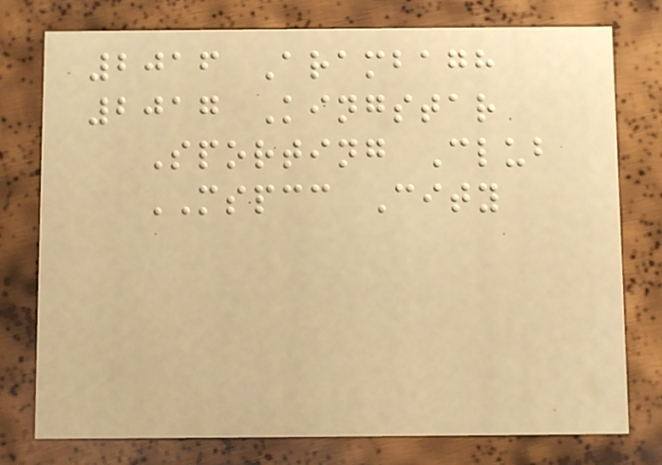2016 Arambagh
2017 Kingstar
Sporting Club
MSPCC City
